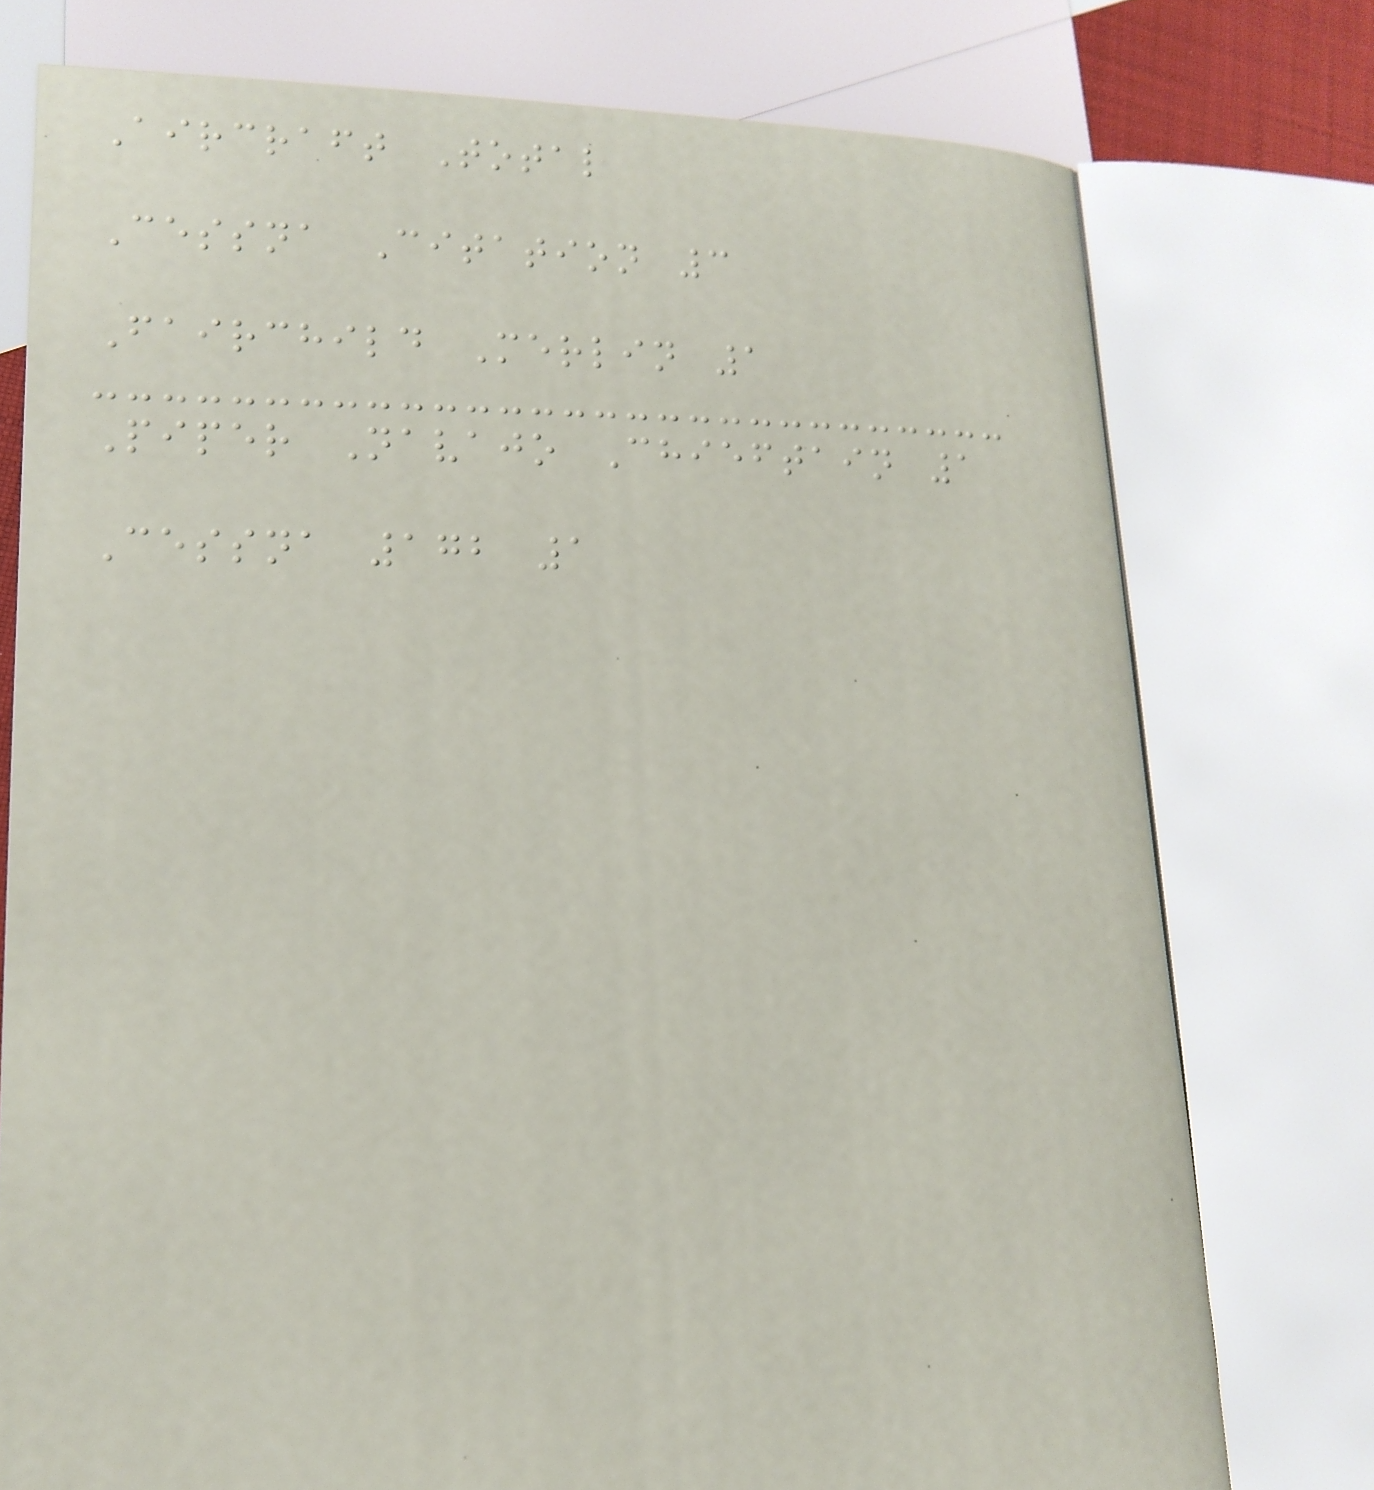Aircraft Total
Cessna Citation 3
Fairchild Merlin 1
Piper Navajo Chieftain 1
Cessna 172 1
